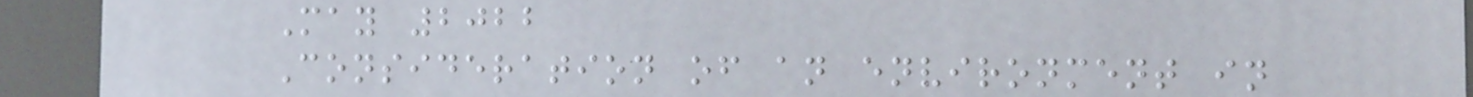May 2022
Consideration of an environment in
